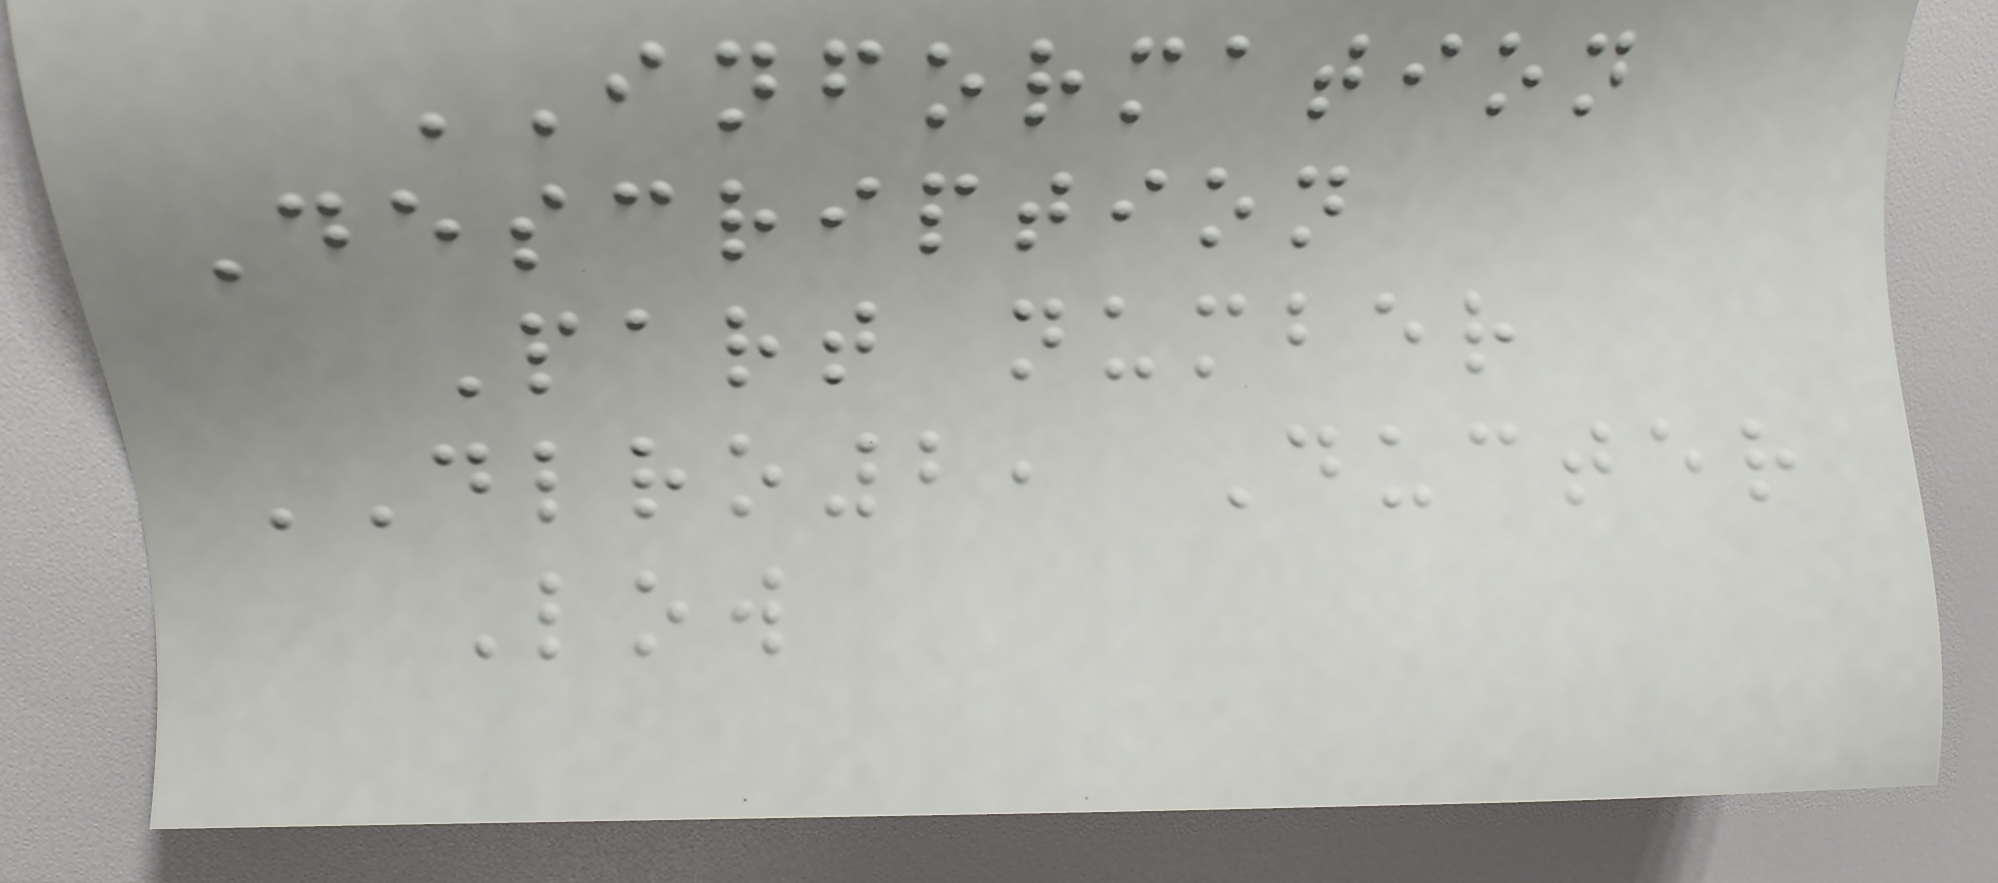INFORMATION
Description
Part number
DLRO2, Ducter
Low
